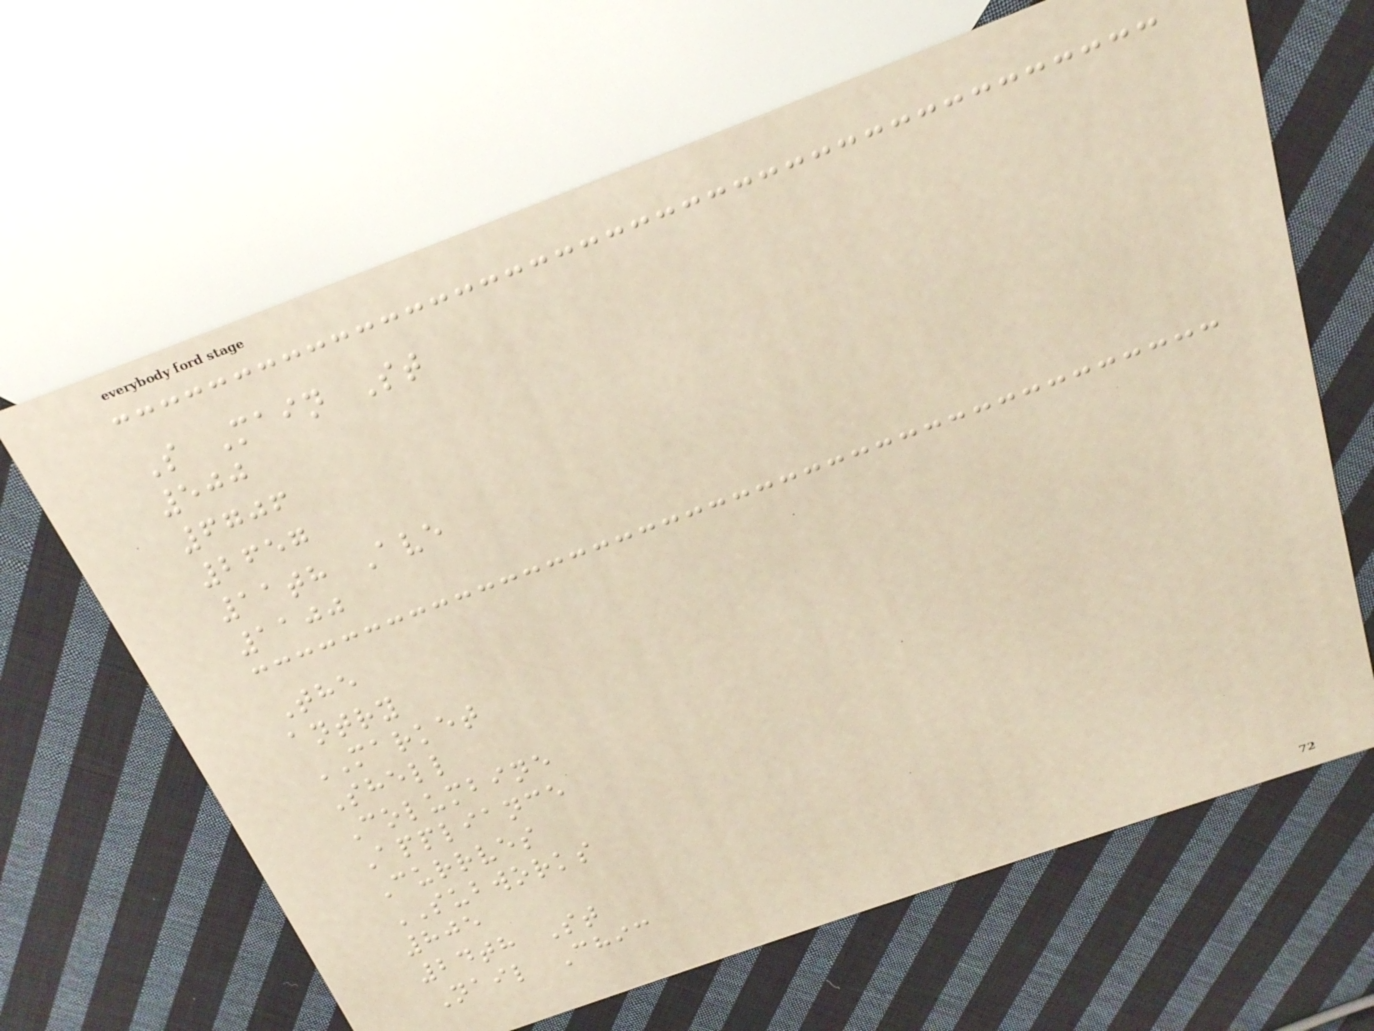S Main St
500
6706
2657
11th Ave
1100
The
antry
MARKET
Shell
Columbine
Appliance
Currves
SUBWORKS
805
24th St
Nail Chic
